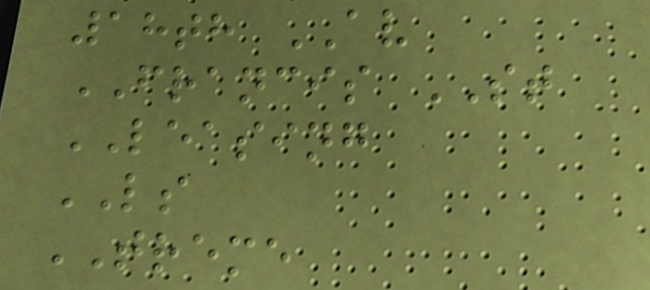18th AV
FRANCIS ST
LEASING
LS
TREME
